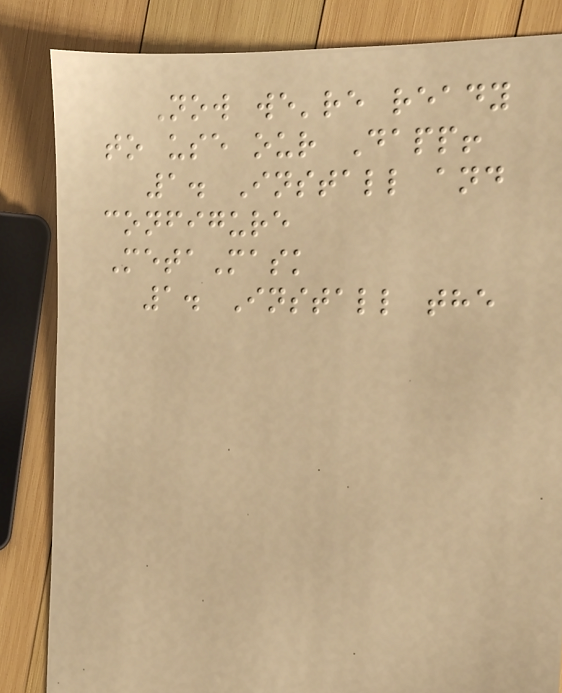Now we're ready
to use our Dapp!
1. Install and
configure
MetaMask
1. Install the
